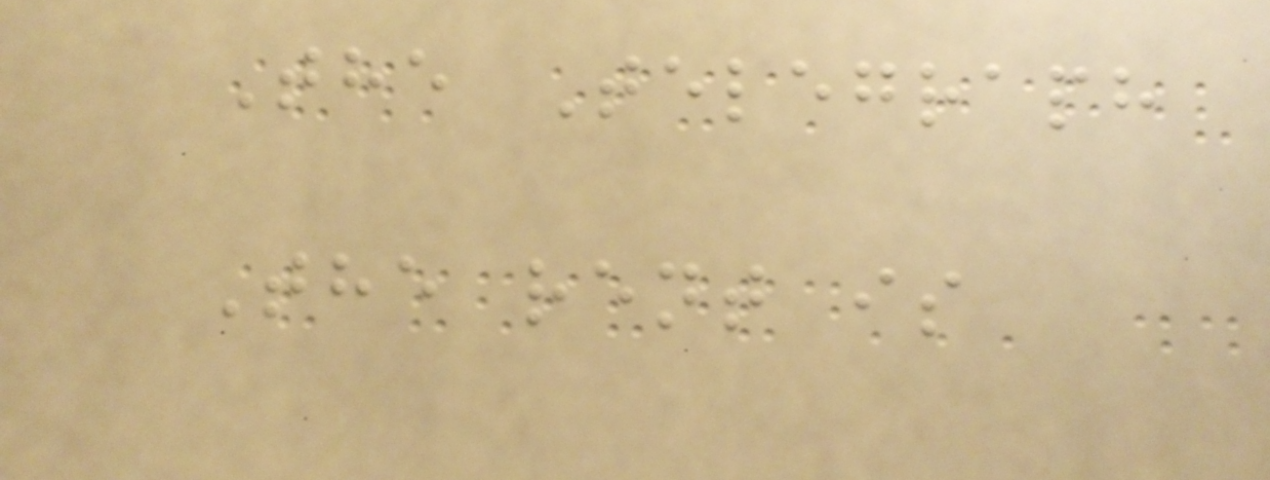The Telegraph
The rent is
